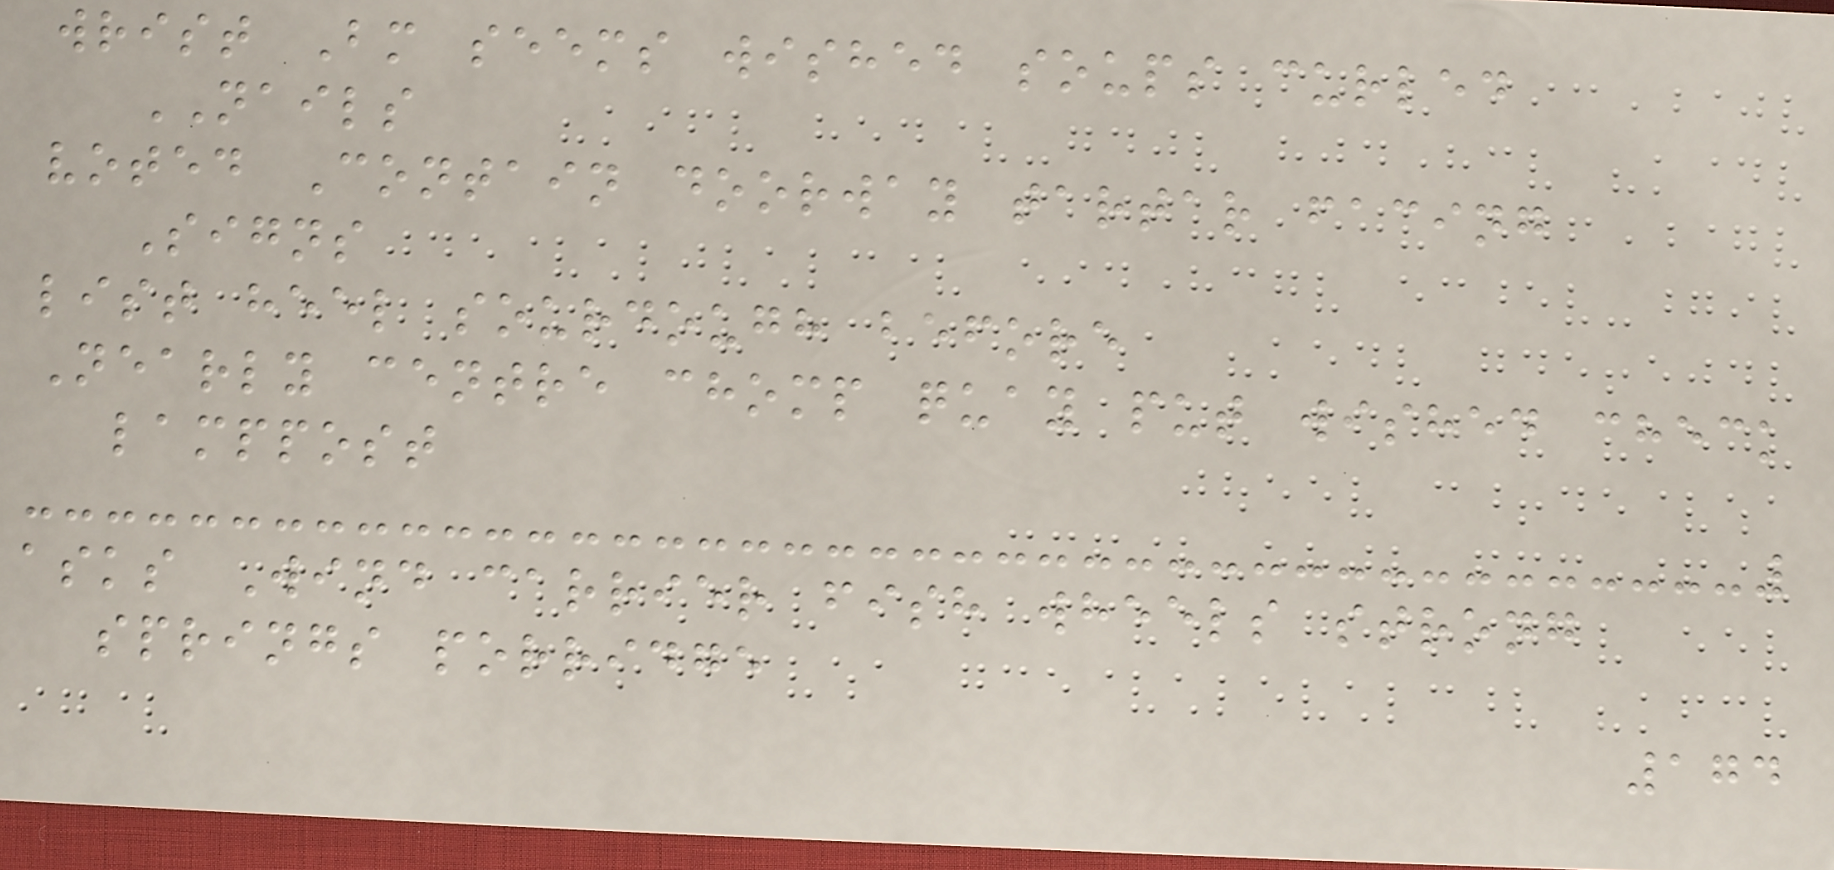wrist Bm seems wished soups curled
NAILS
voted Contain doorway tartar facing
Signs
list heel sourdough before
Nearly centre chomp quay put wished check
lamppost
asks Wind carrier fish wheels strong
springs porridge
174
